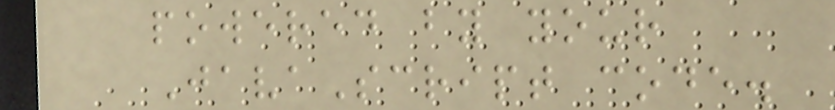powered by your
JavaScript code.
